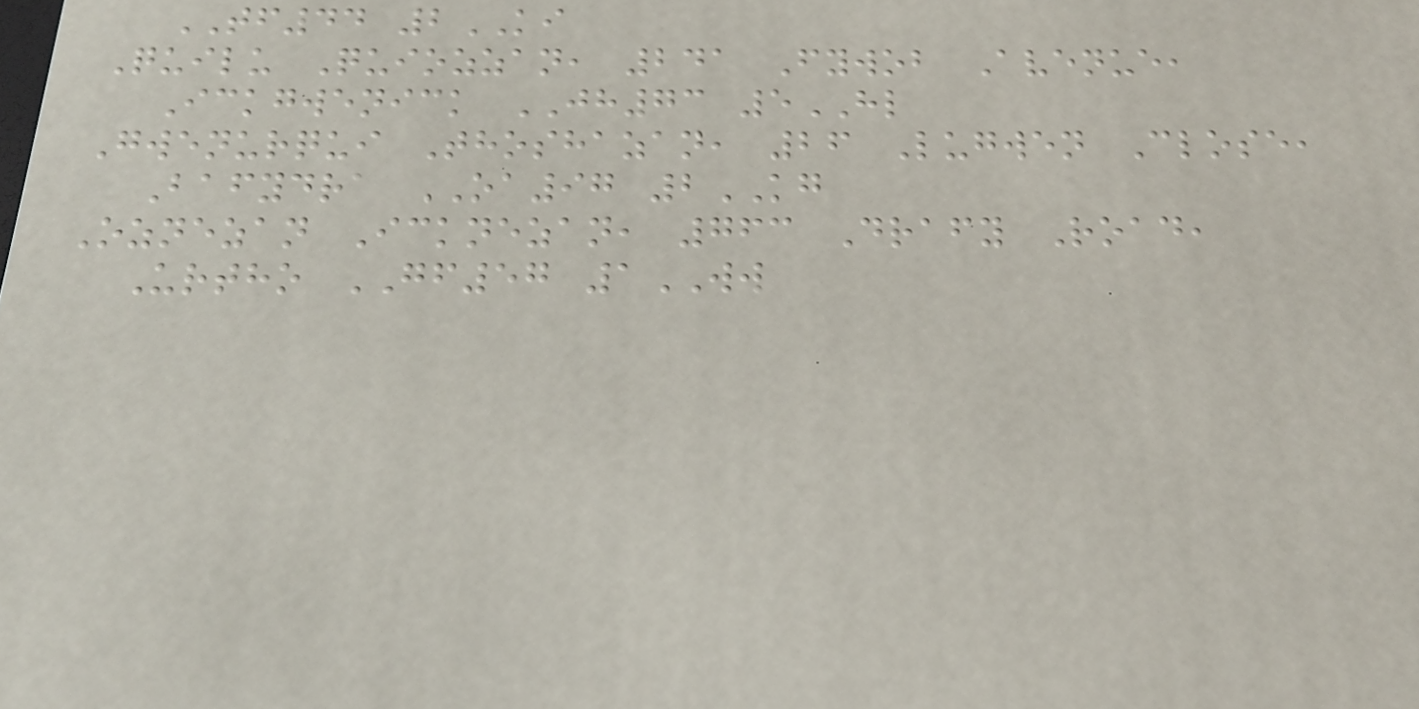TF44 2KI
Quilu Quiozzan, 241 Fywob Avenue,
Ickgwenick JH73 5HL
Gwenurqui Thoshazan, 26 Lugwen Close,
Bafydra OA97 2KG
Oznezan Icknezan, 763 Drafy Road,
Urtho GF57 1WW
